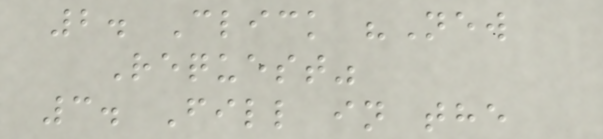2. Click "New
Request"
3. Fill in the
